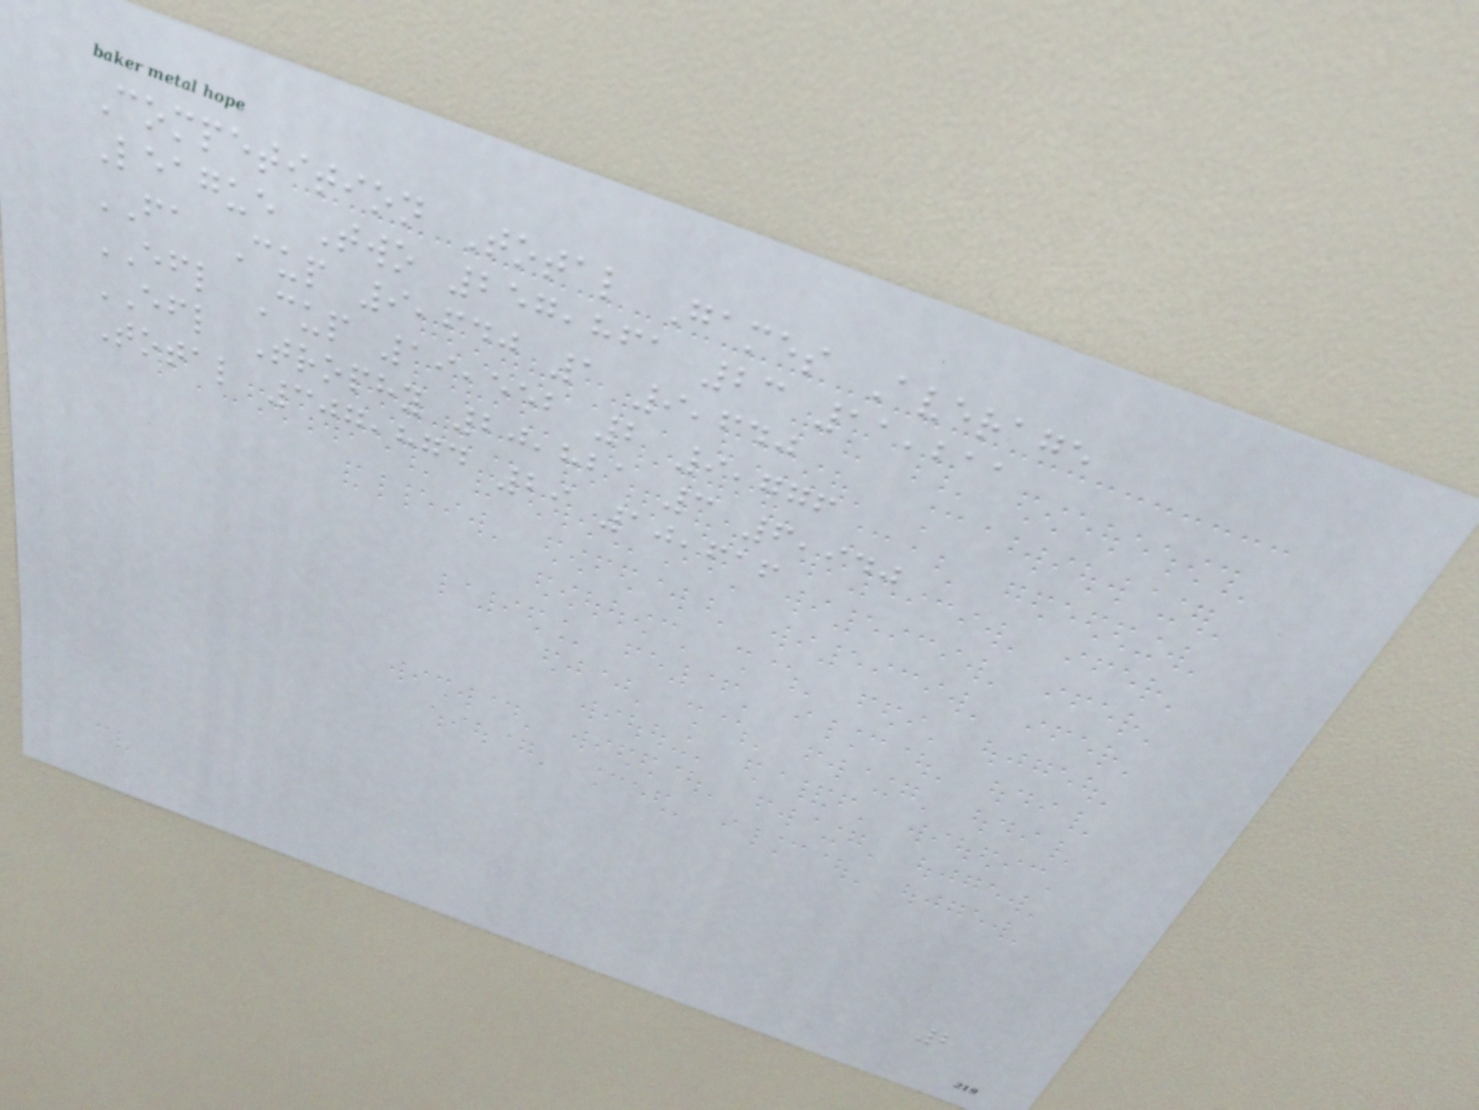Competition Total Games Average
League Two 257,861 23 11,211
FA Cup 9,640 1 9,640
EFL Cup 19,552 2 9,776
EFL Trophy 20,821 3 6,940
Total 307,874 29 10,616
2
